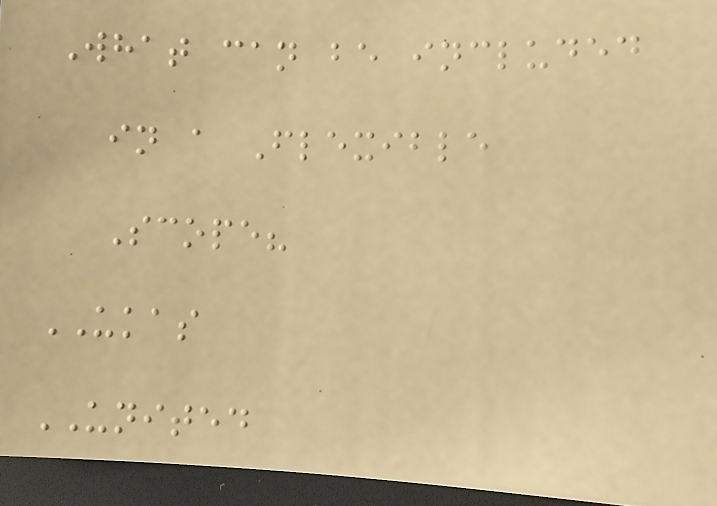What can be included
in a Flexible
Scope?
UKAS
UNITED
